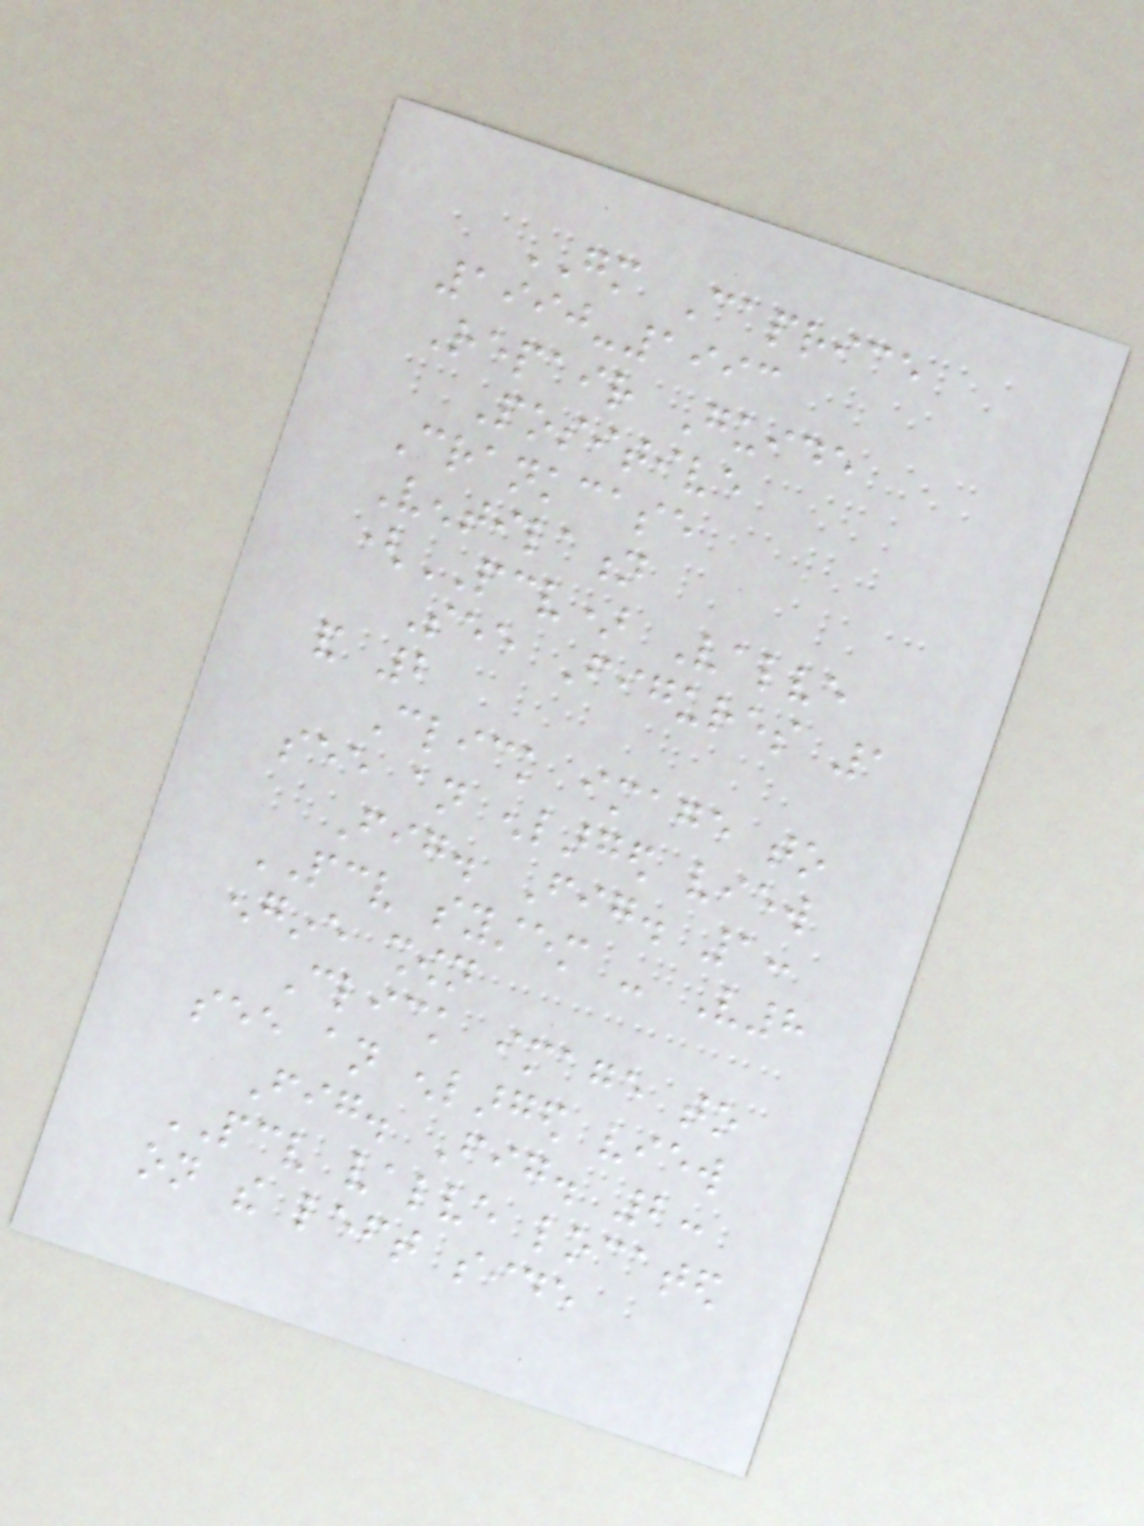GM Caprice
1990-1993
Repair Guide
Positive
Crankcase
Ventilation
(PCV) Valve
See Figures 1
and 2
Click image to
see an enlarged view
Fig. Fig. 1:
PCV system - V8
engine shown
Click image to
see an enlarged view
Fig. Fig. 2:
PCV valve located
on the left side
